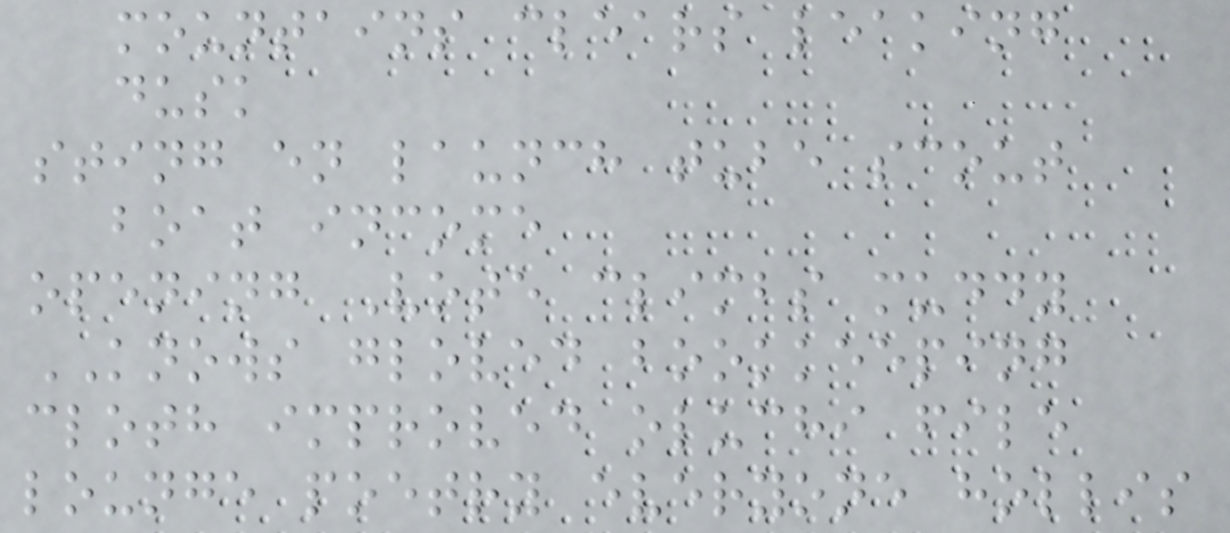mountains clears leaking
dusk
sting en launch tube scout
boat income
opening Vote climbs muddy
KNOWS gloved bookkeeping
cloth improved oluchi file
lounge poetry everyone hollis
